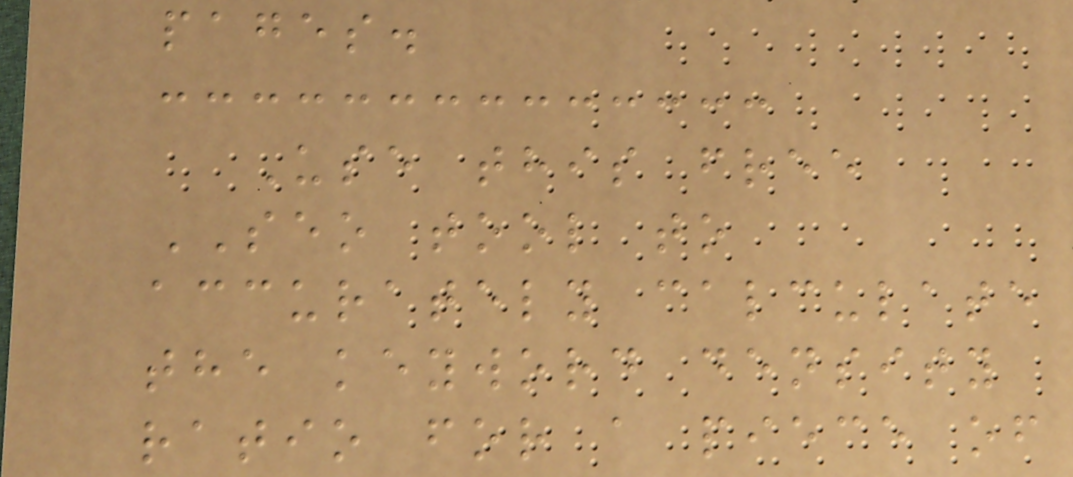pages.
Use this free
SEO tool to
accurately calculate
the keyword density
ratio for a piece of
